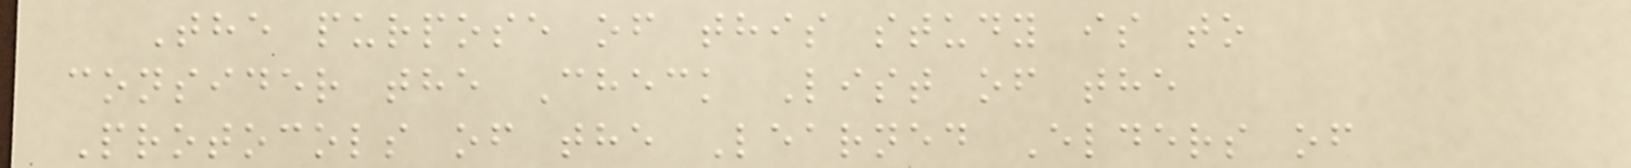The purpose of this study is to
consider the Check List of the
Protocols of the Learned Elders of
